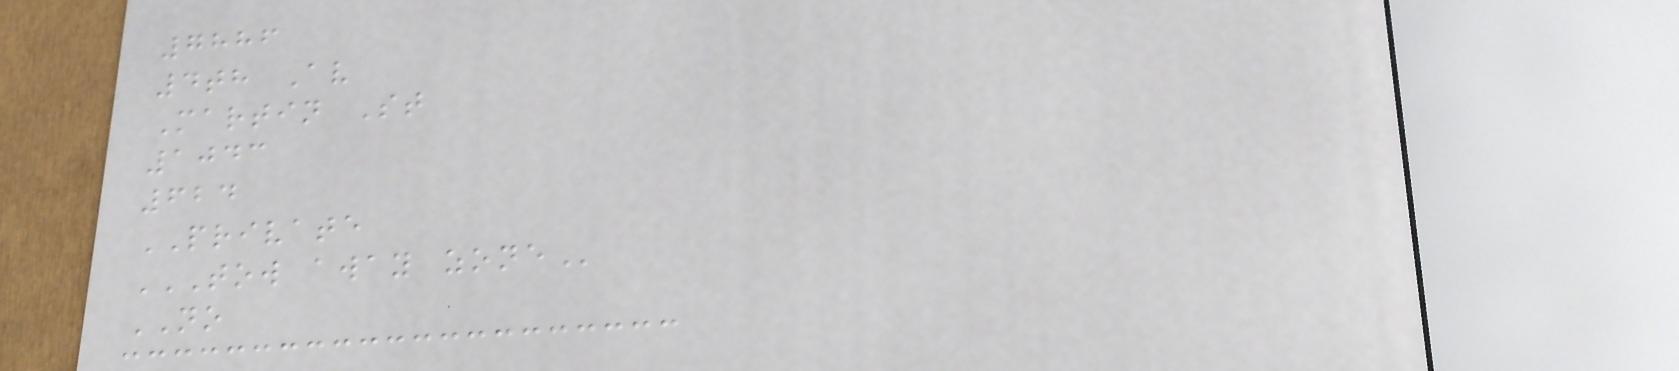7886
4th Av
Martin St
1043
624
PRIVATE
TOW AWAY ZONE
NO
